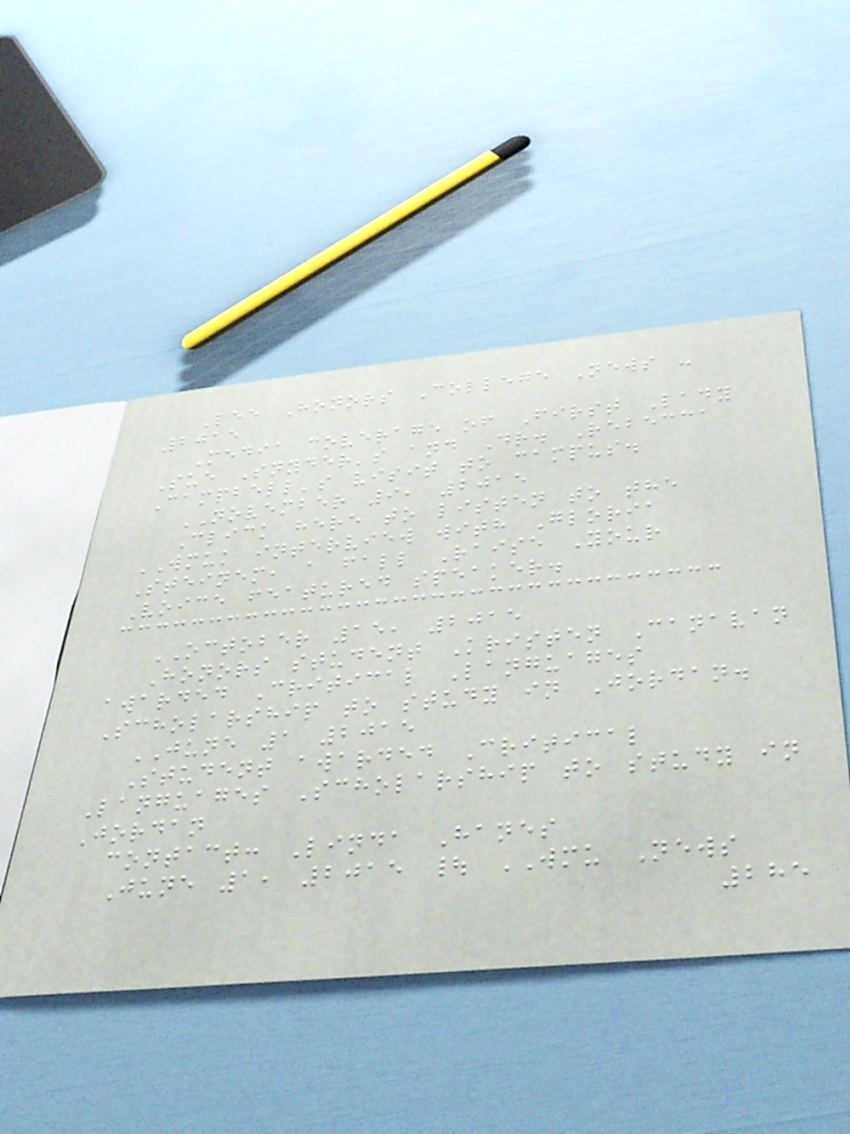Lee Honors College News -
2015
Media coverage of First Lady
Sue Snyder's and Dr. Rebecca
Campbell's visit to campus.
NOVEMBER 9, 2015
Click here to listen to the
WMUK interview with Gloria
Steinem, a fall Raise Your
Voice featured speaker.
OCTOBER 15, 2015
Honors student Kristen Canavan
awarded Critical Languages
Scholarship to study in Jordan.
JUNE 1 2015
Student awarded Critical
Languages Scholarship to study in
Jordan
contact: Linda Hanes
June 1, 2015 | WMU News
285
